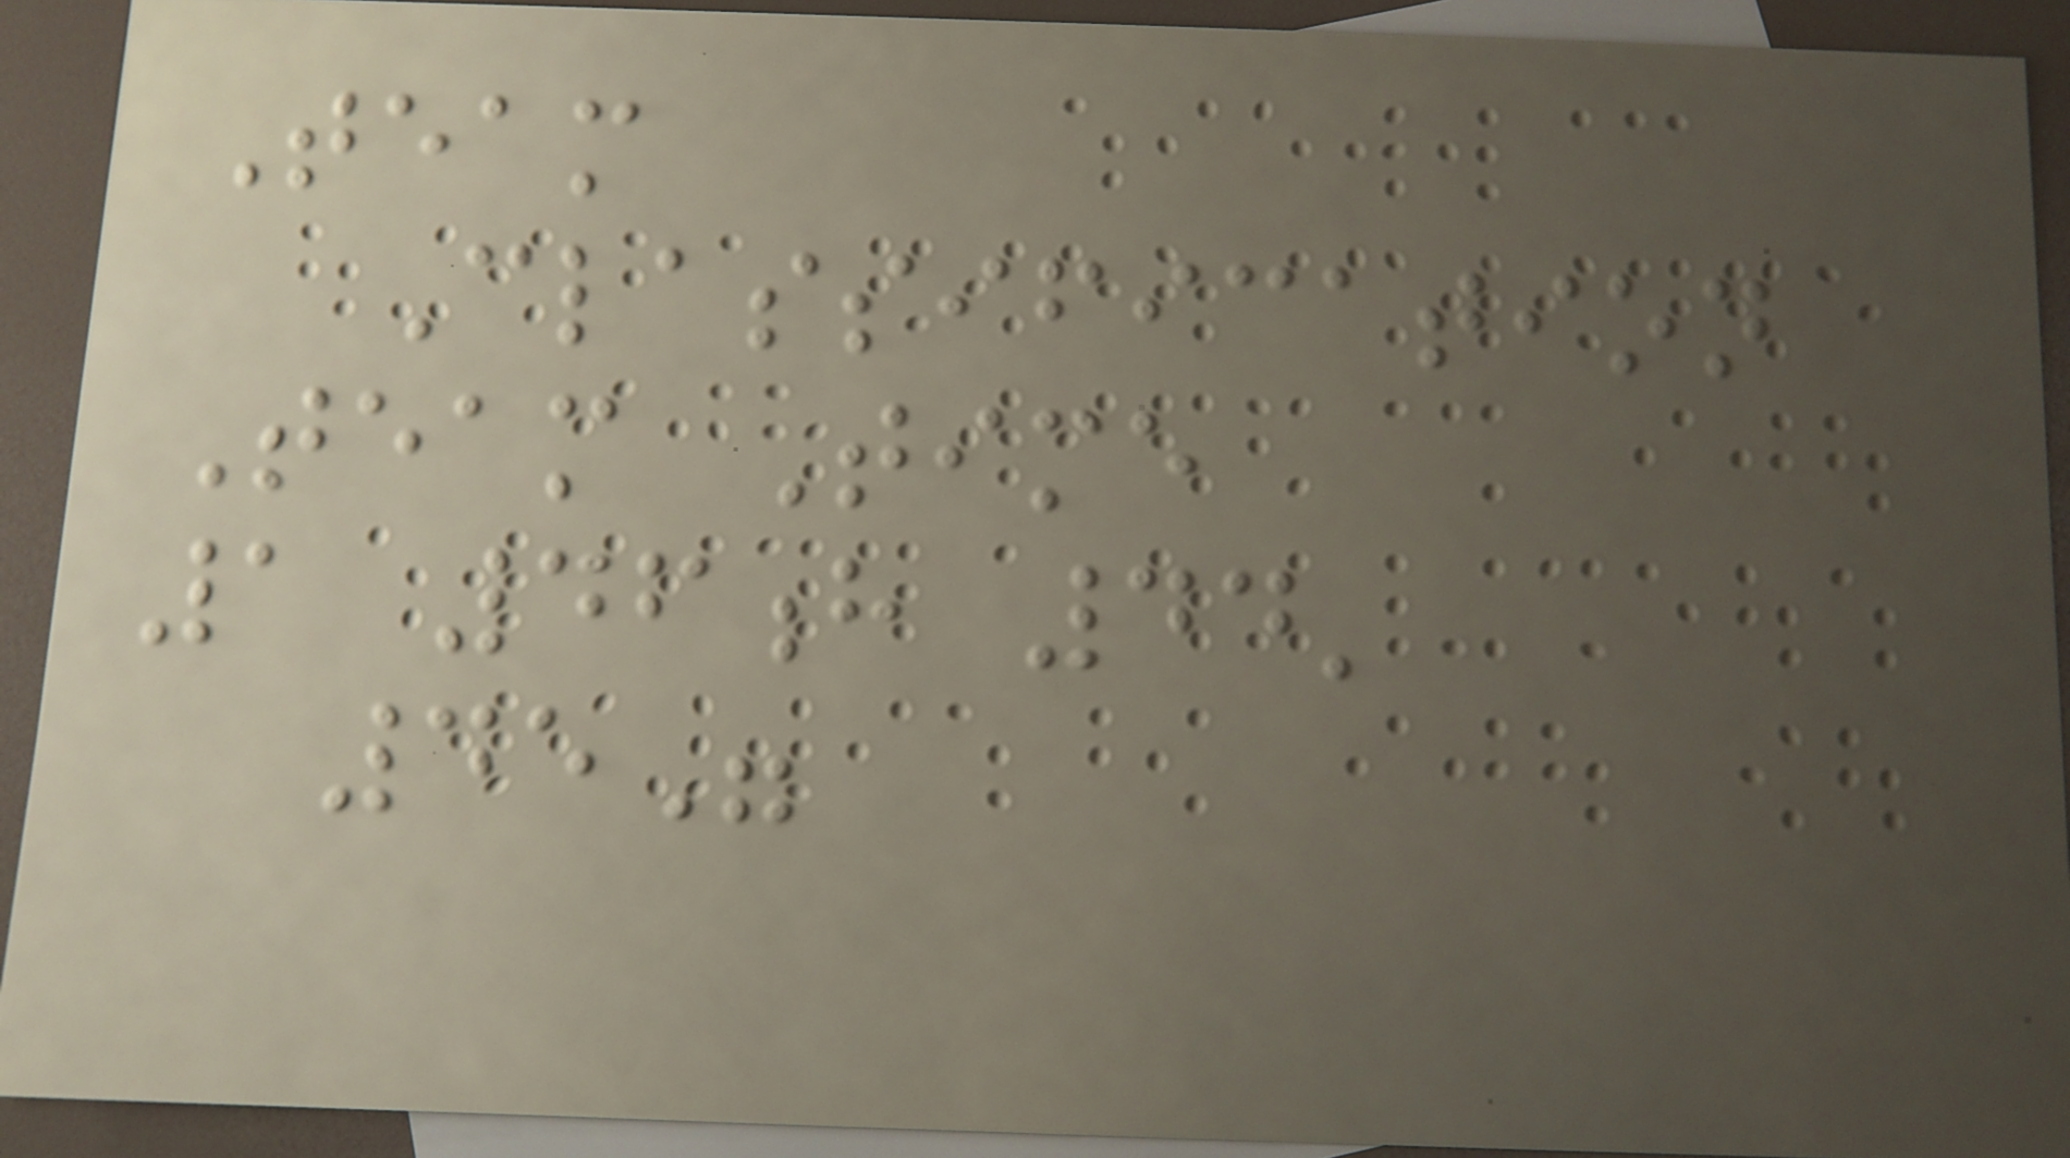Team
Classification
Team Time
1 46h 44'
45"
